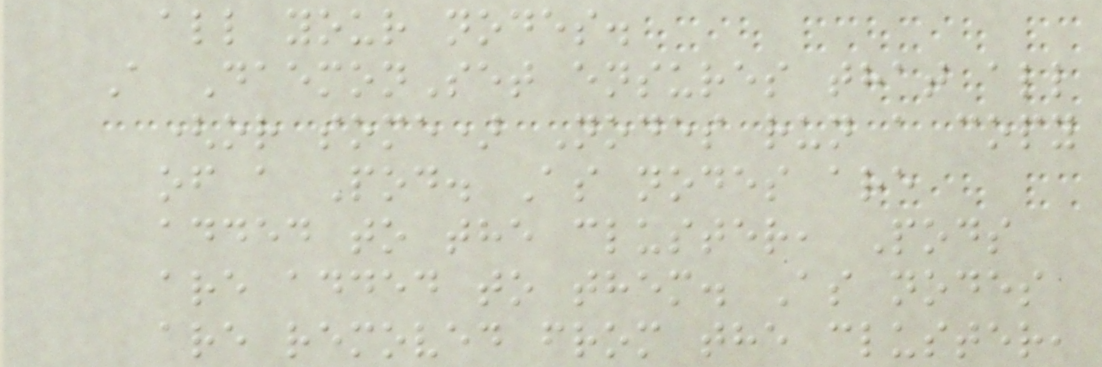all your nodes.
A DaemonSet ensures that all
(or some) Nodes run a copy
of a Pod. As nodes are
added to the cluster, Pods
are added to them. As nodes
are removed from the cluster,
